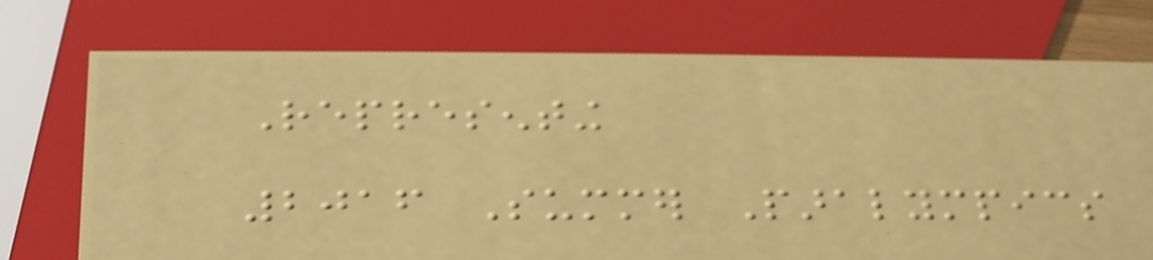Representing
2016 Summer Paralympics
